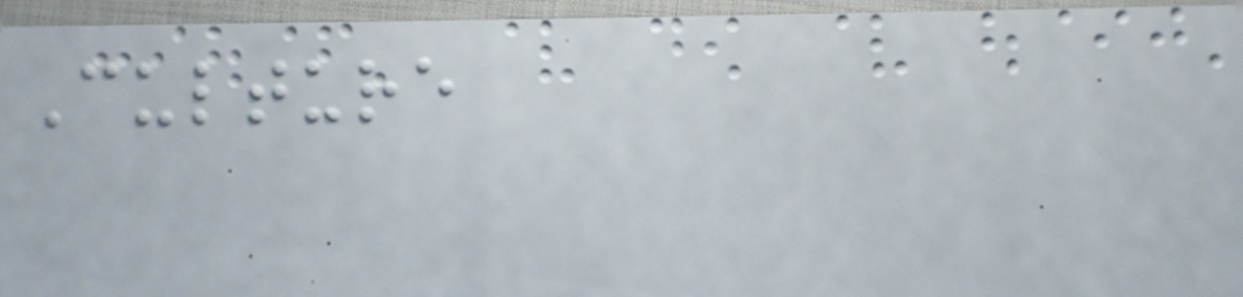Culture
